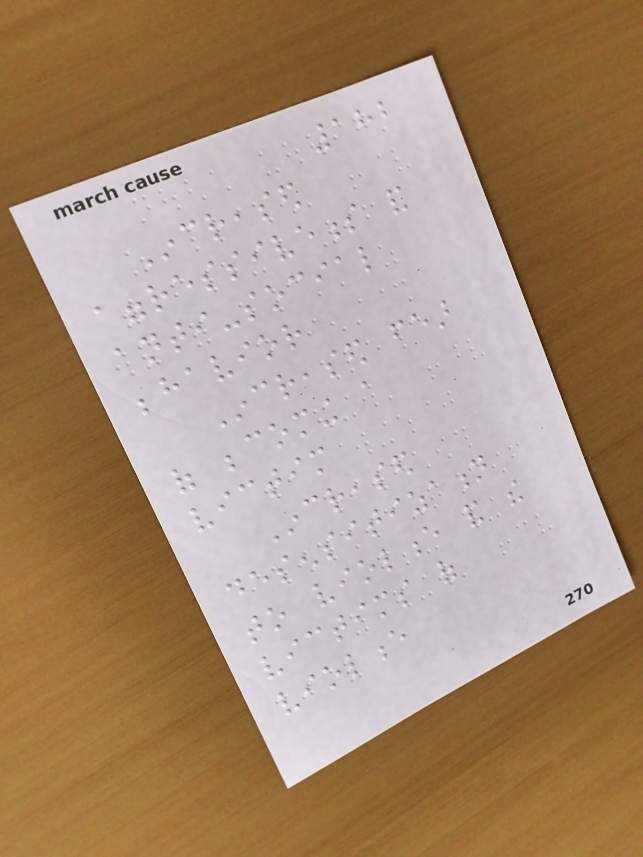182
Increased
aggressiveness and
anti-social
behavior
Increased fear
of becoming a
victim
Increased
desensitization
to violence and the
victims of
violence
